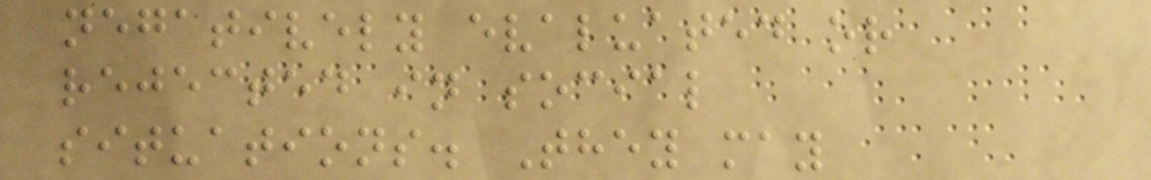negatively evaluated or
rejected in social
situations. They may
